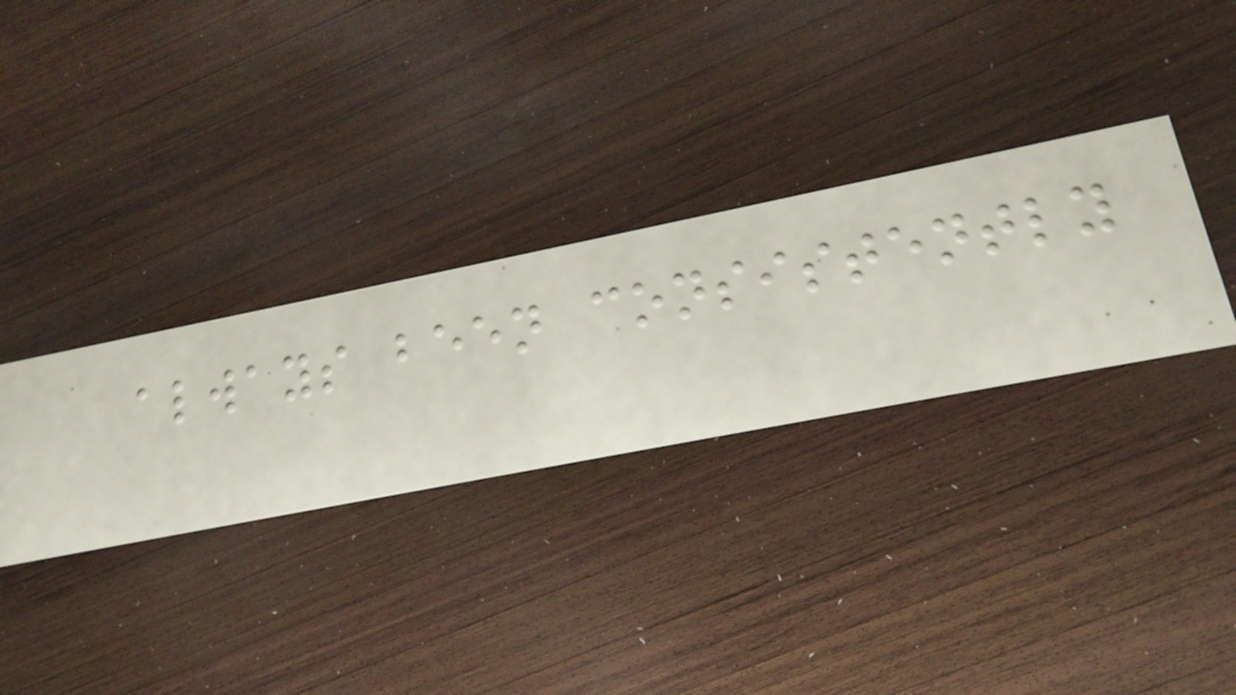always been consistently
